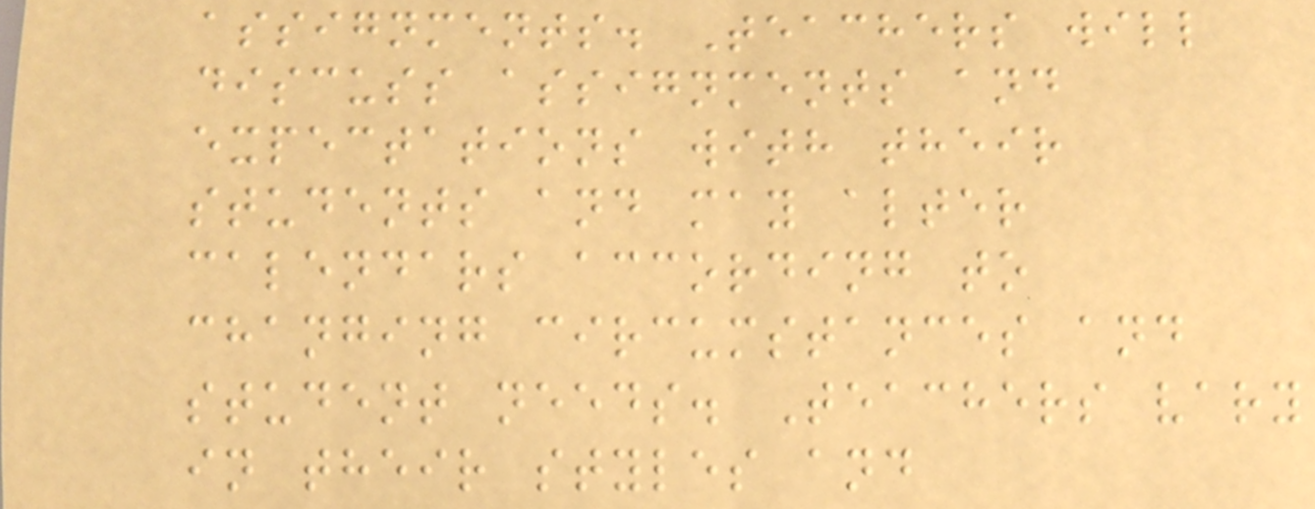assignments. Teachers will
discuss assignments and
expectations with their
students and may alter
calendars according to
changing circumstances and
student needs. Teachers vary
in their styles and
